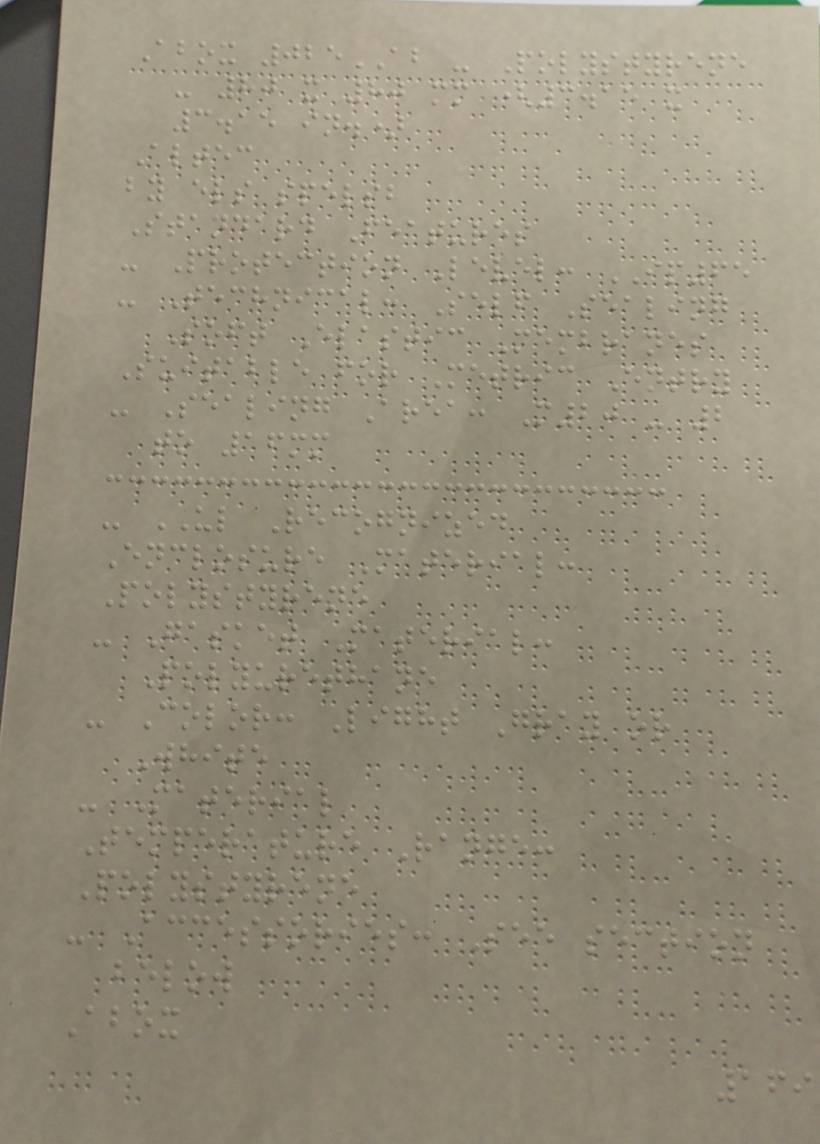Abox 025AB - Polystyrene
- 80 x 80 mm (3.15 x
3.15 in.)
Altec
by els spelsb
Standard Features
- Protection Level: IP65
- Technical: Self Sealing
Soft Elastic Membranes
Suitable for Metric Entry
- Sealing Area: M20 - 2
to 16mm
- UL Recognized
Enclosure Material:
Polystyrene
- Gasket Material:
Polyurethane
- Color: Light Gray or
White
- Material
Temperature Range:
Polystyrene
- Accessories: See section
below
Abox
169
